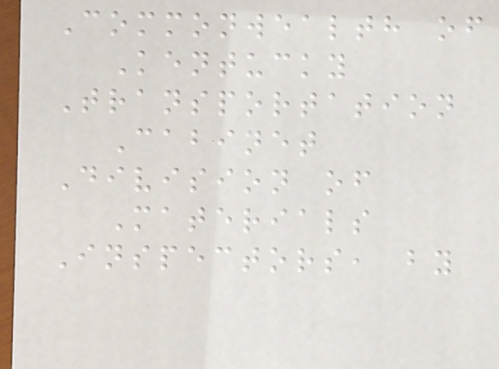Commonwealth of
Kentucky
Transportation
Cabinet
Division of
Materials
Inspectors, by
